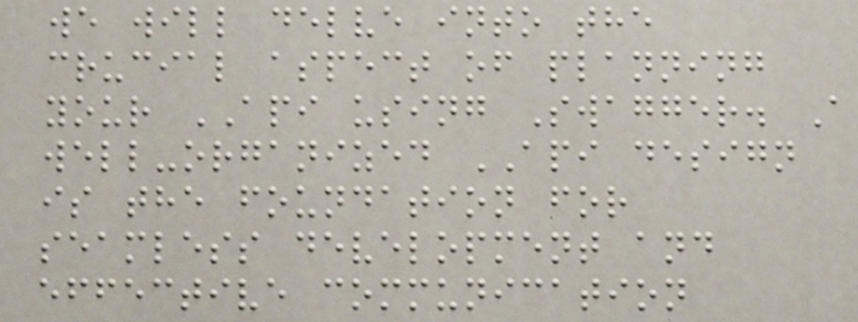we will delve into the
crucial aspect of planning
your API using Swagger. A
well-organized API design
is the foundation for
seamless development and
effective communication
